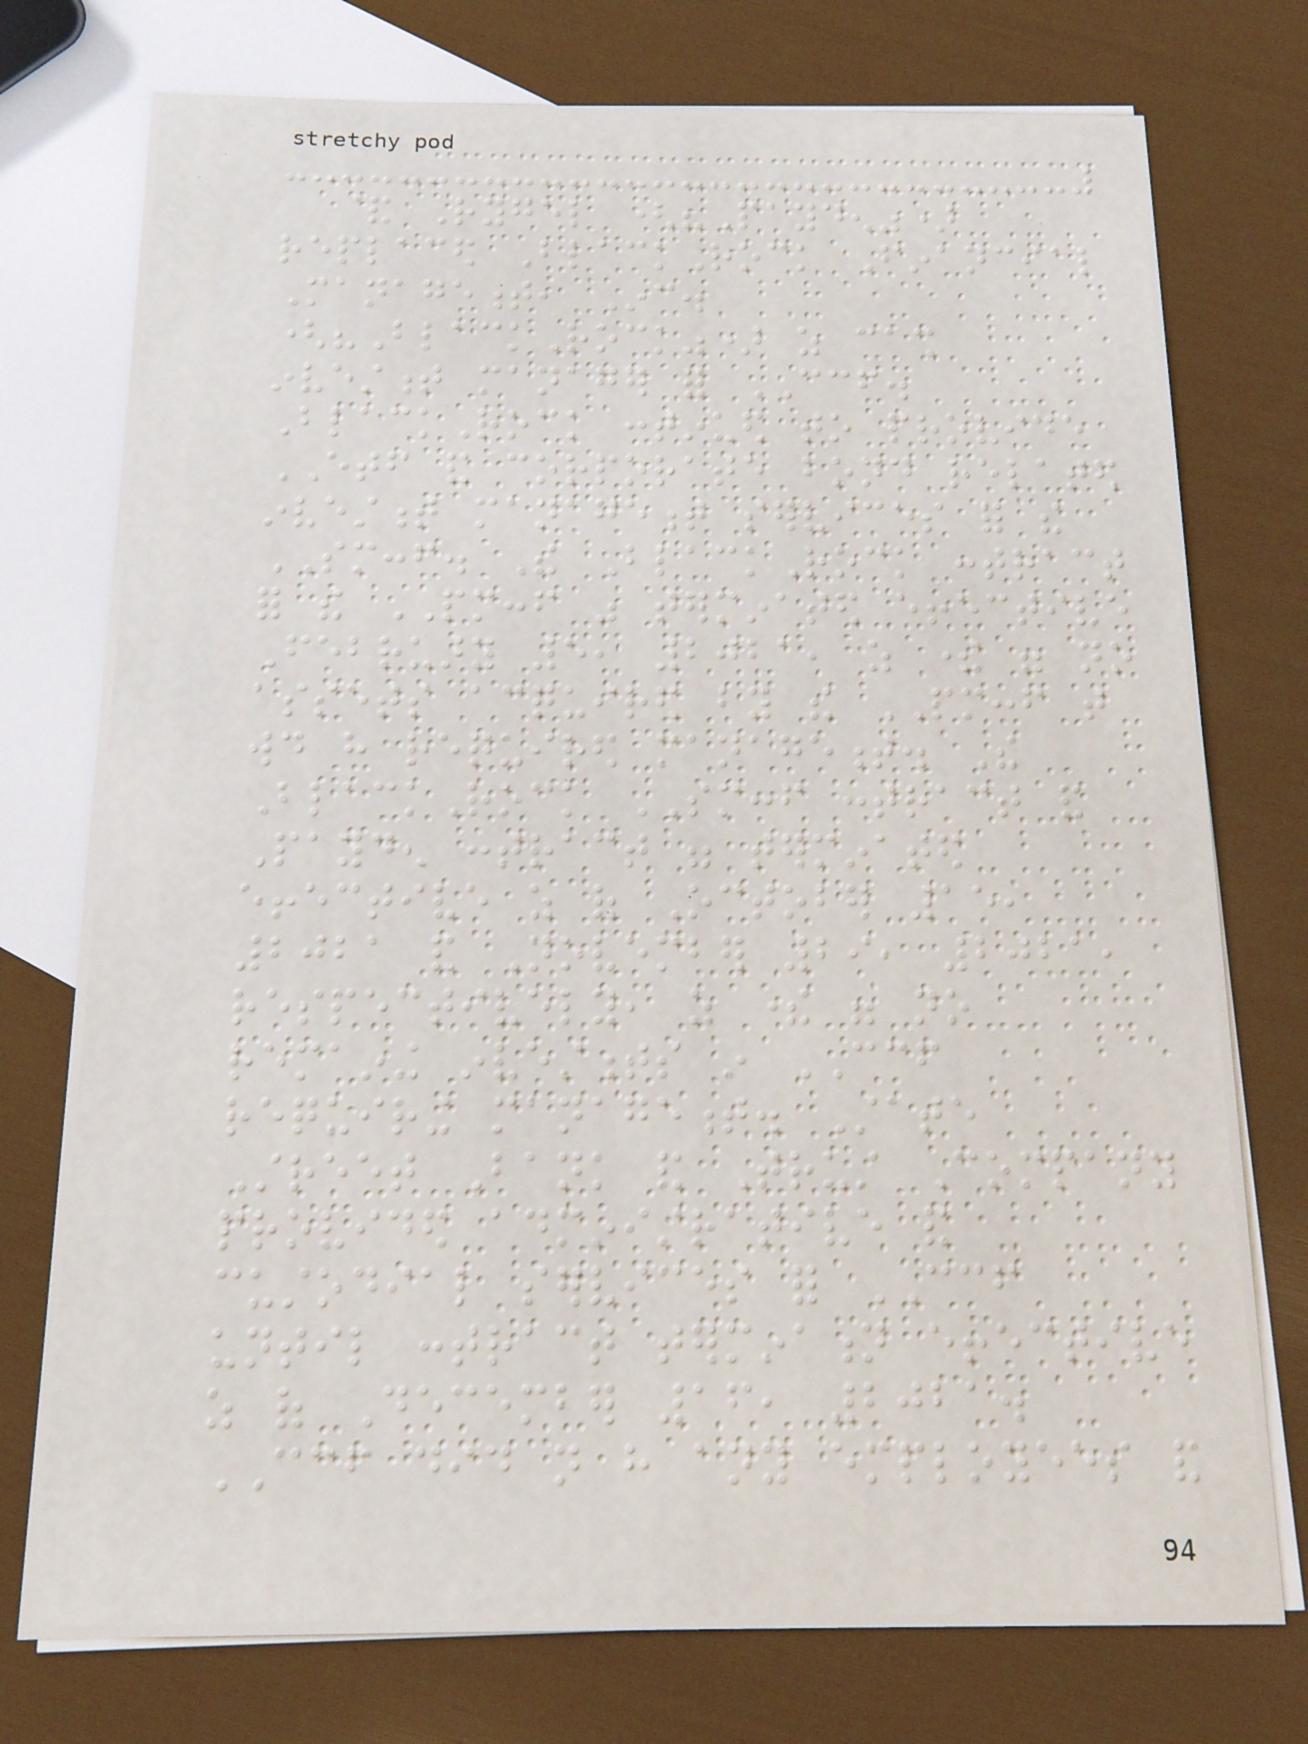& Rygel ("Payden")
replaced BlackRock Financial
Management, Inc.
("BlackRock") as cash
investment manager for CCF.
BlackRock continued to provide
ETF and corporate bond related
investment management services for the
SMCCF. The BlackRock contract
for the PMCCF was terminated effective
February 5, 2021, as there were no
assets acquired by the PMCCF that
would have required management. The
BlackRock SMCCF contract and
Payden contract were terminated
effective as of October 15,
2021 and November 29, 2021,
respectively, as there were no
remaining investments in CCF
requiring management. State
Street Bank and Trust Company
provided administrative and
custodial services for CCF
until contract termination effective
as of December 16, 2021.
CCF did not have any employees and
